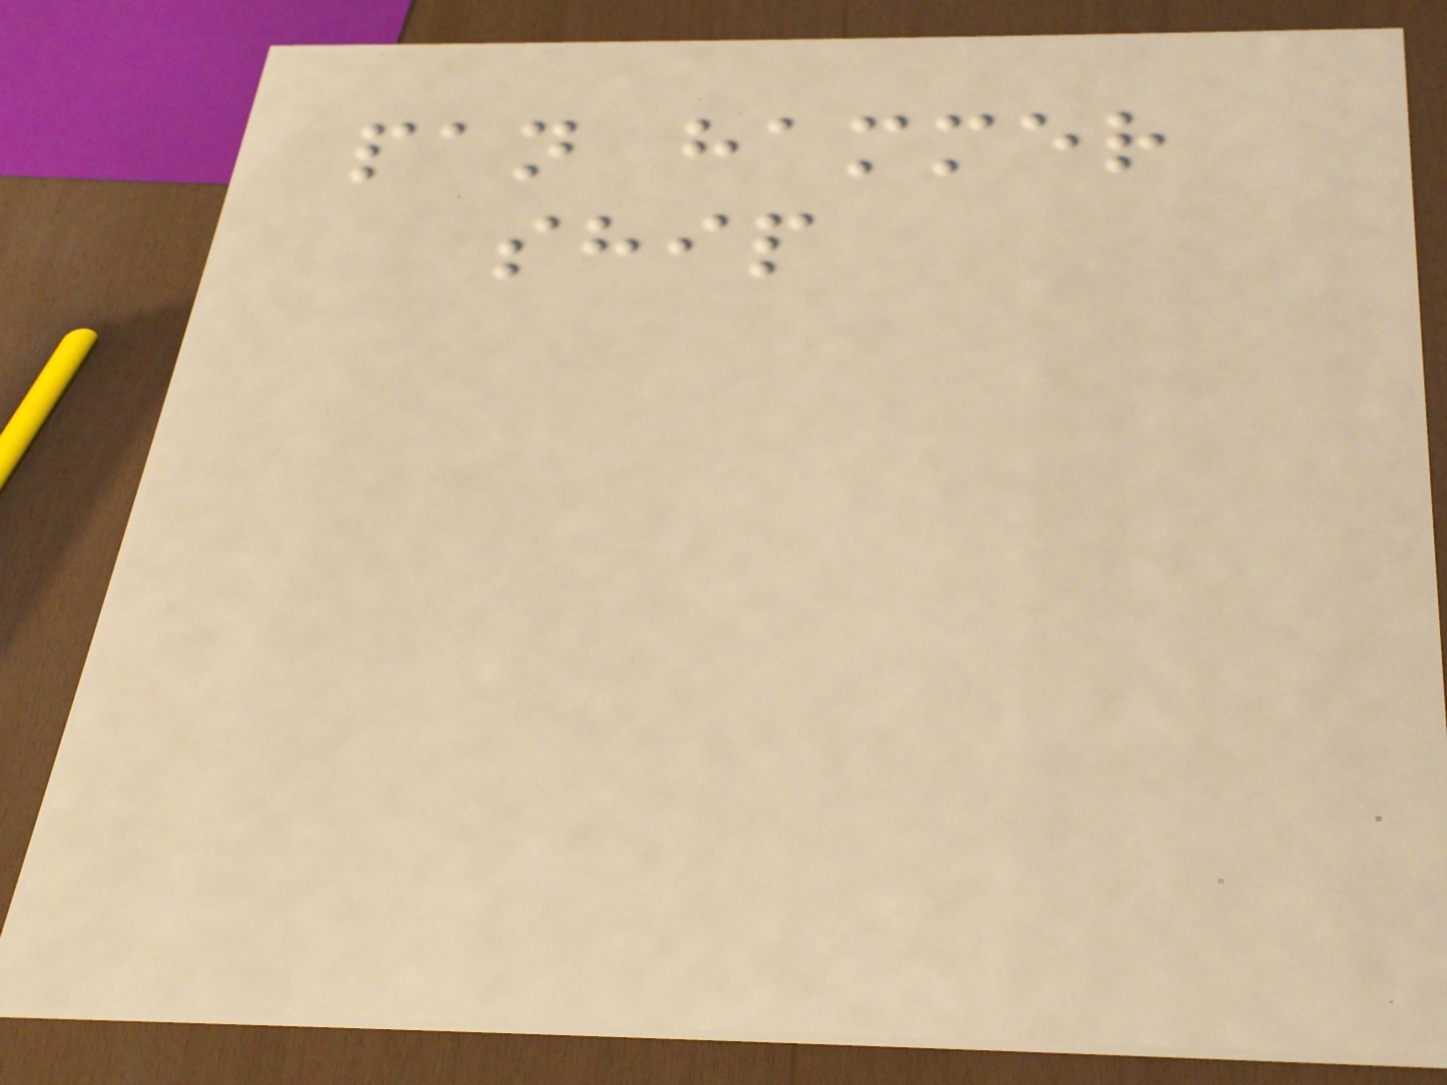pan hammer
ship
